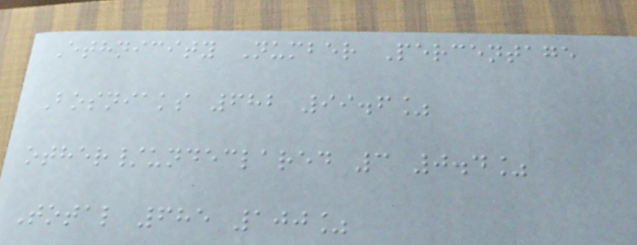Ethnicity Number Percentage
Bosniaks 682 99.6%
other/undeclared 3 0.4%
Total 685 100%
